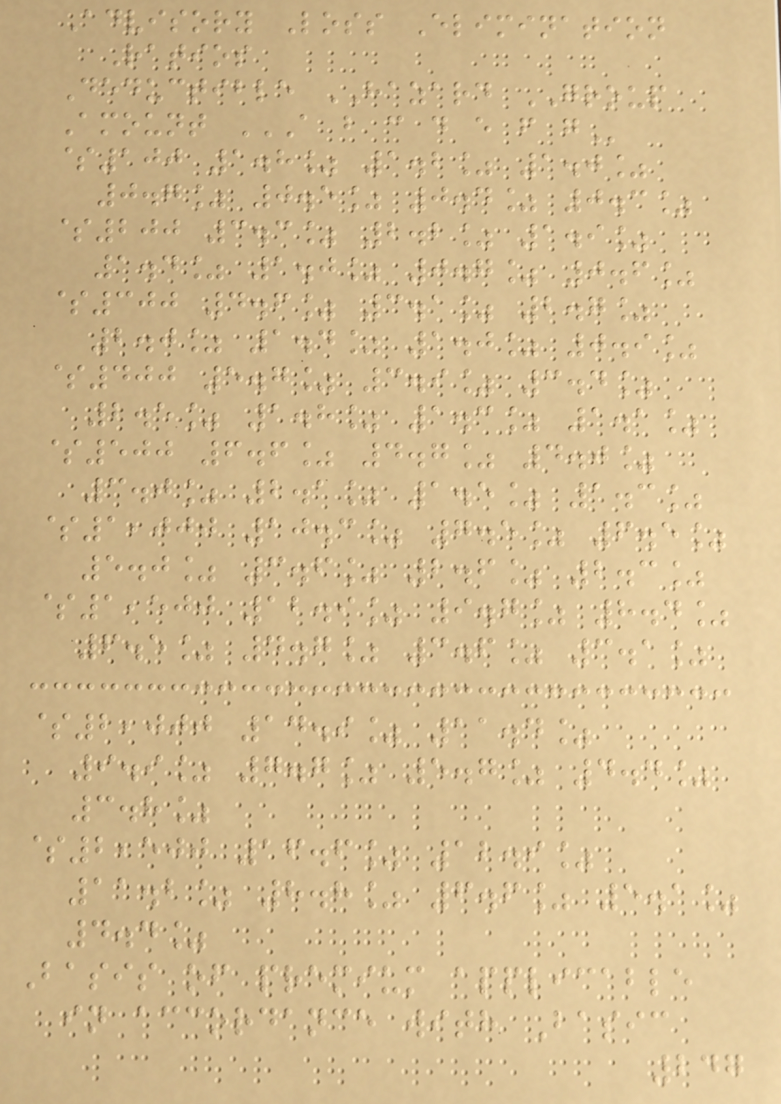Advisory Loss Elimination
Ratios
Deductible HAZARD GROUP
Amount A B C D E F G
$100 1.8% 1.2% 1.0%
0.7% 0.5% 0.4% 0.3%
$200 3.3% 2.2% 1.9%
1.4% 1.0% 0.7% 0.6%
$300 4.6% 3.1% 2.7%
2.0% 1.4% 1.0% 0.9%
$400 5.7% 3.9% 3.4%
2.5% 1.8% 1.3% 1.1%
$500 6.6% 4.7% 4.0%
3.0% 2.1% 1.5% 1.3%
$1,000 10.3% 7.5% 6.5%
5.0% 3.6% 2.6% 2.3%
$1,500 12.9% 9.7% 8.4%
6.5% 4.7% 3.6% 3.1%
$2,000 14.9% 11.4%
9.9% 7.7% 5.7% 4.4%
3.8%
$2,500 16.6% 12.9%
11.2% 8.8% 6.6% 5.1%
4.4%
Basis of premium applicable
in accordance with Basic
247
